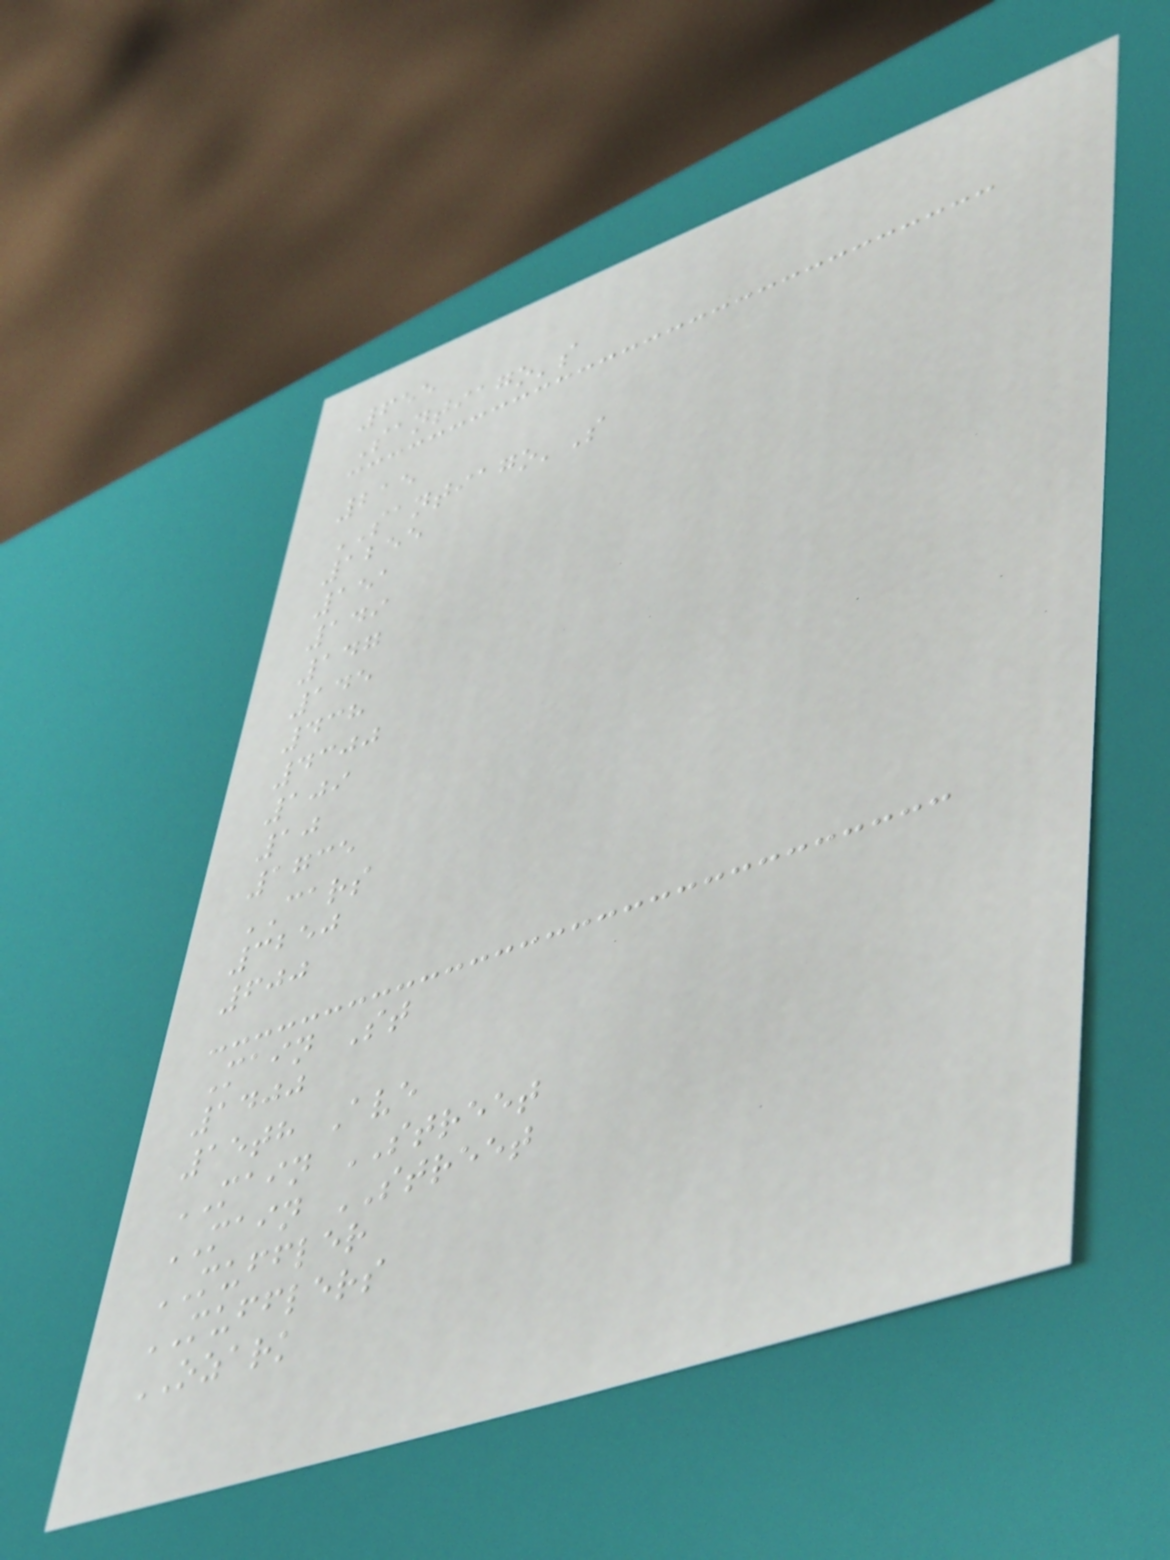655
Santiago's
215
SANTIAGO'S
1255
151
149
147
145
438
4300
109
10
1735
CARS
3250
600
Main St
1400
15th Ave
MAIN STREET
MAIN STREET
MUFFLER
MUFFLERS
OZARK
